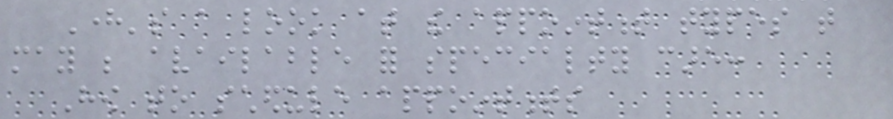Here's a look at the appointment types that
may be available for specialty care:
How to schedule appointments
